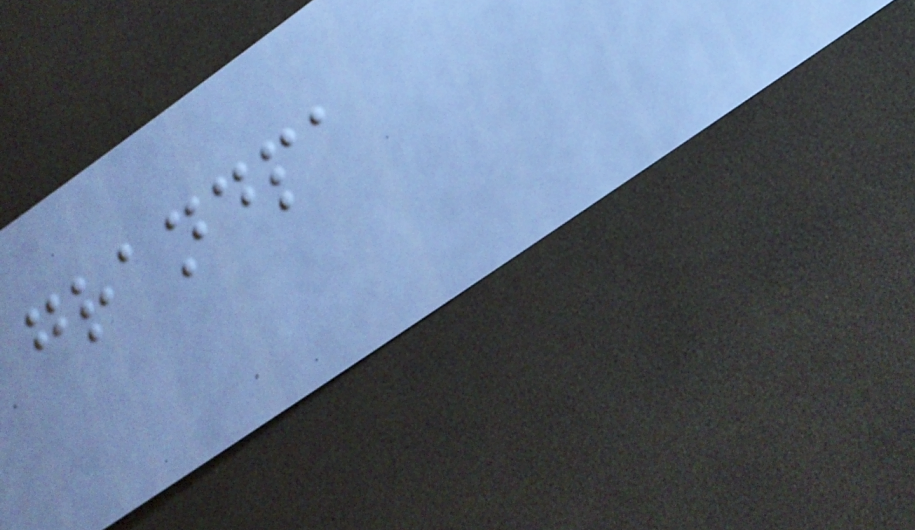grandpa
